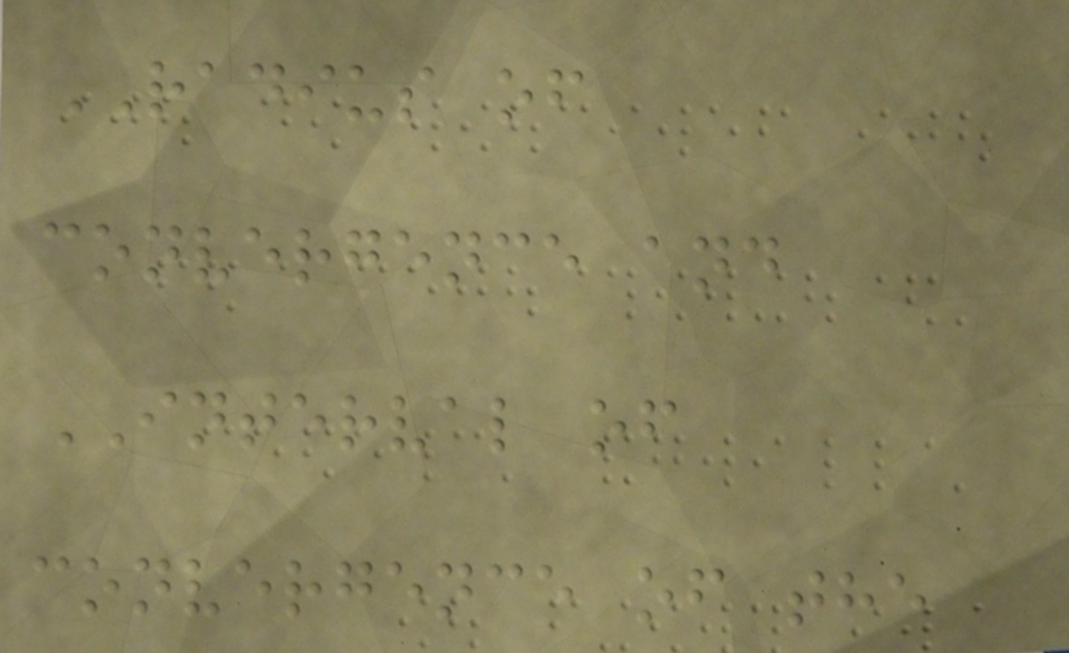RADIUS of
convergence and
INTERVAL of
convergence of the
